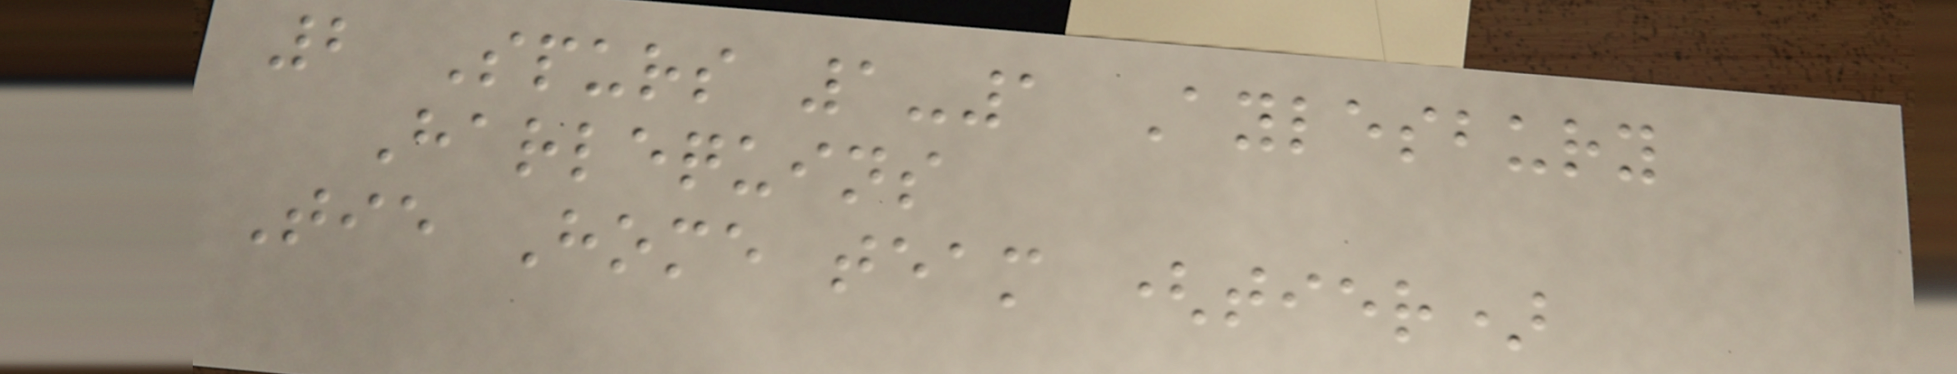2 Spurs 1-1 Aylesbury
Harlequins
Tie Home team (tier)
